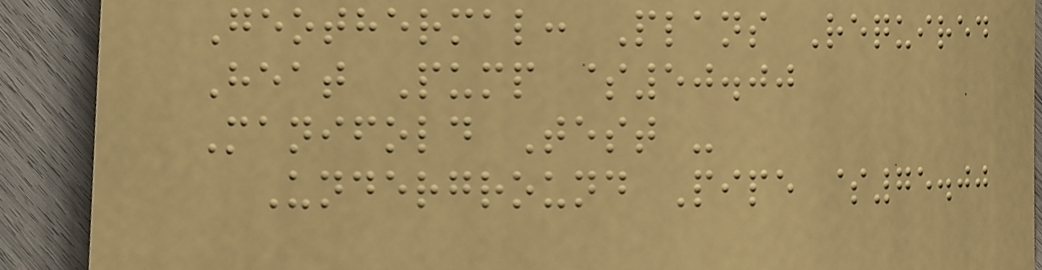Geothermal: Plans Required
Heat Pump $50.00
Manifold Test -
Underground Pipe $75.00
